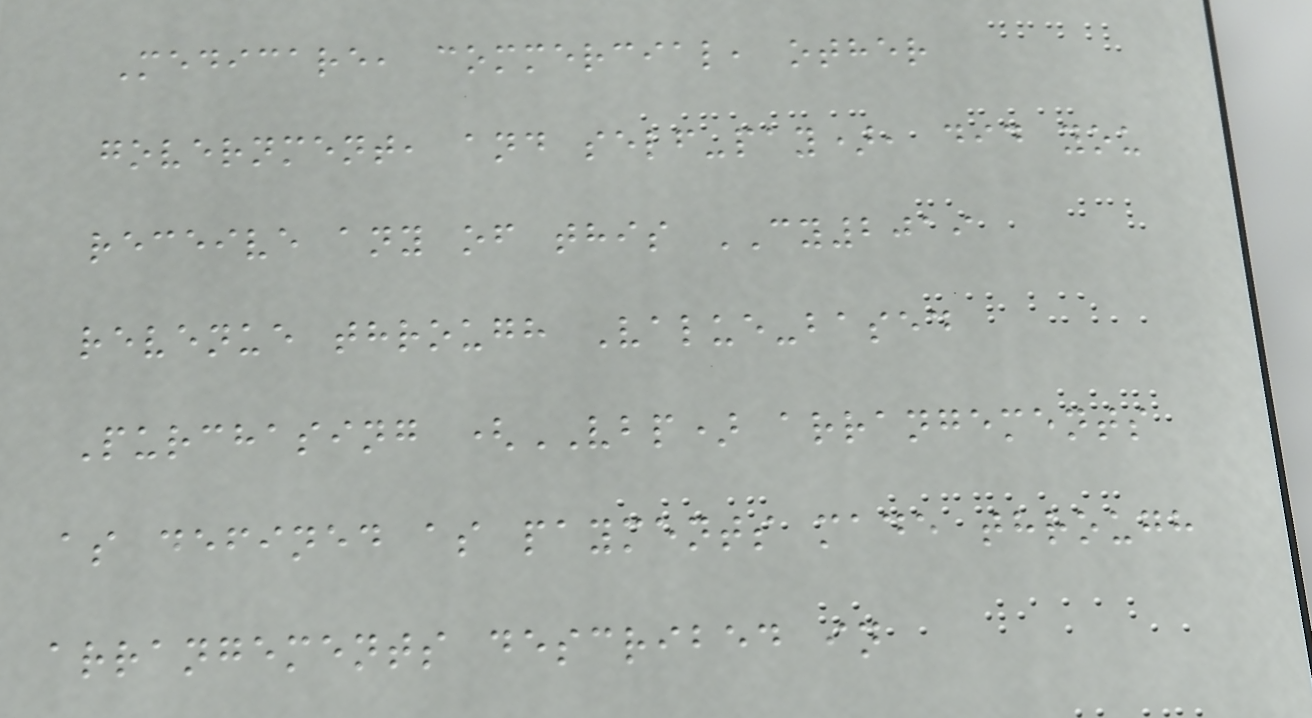Medicare, commercial, other
government, and self-pay), did you
receive any of this CY2019
revenue through Value-based
Purchasing (VBP) arrangements
as defined as payments made through
arrangements described in
